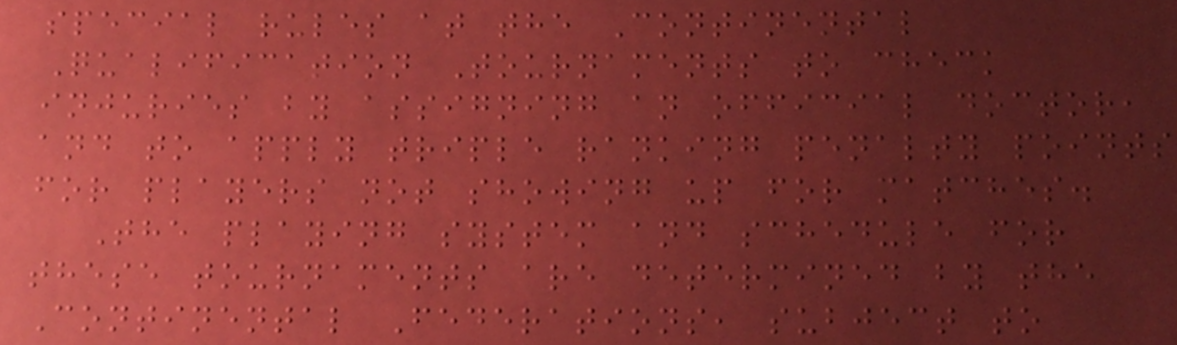special rules at the Continental
Qualification Tournaments to check
injuries by assigning an official doctor,
and to apply triple ranking penalty points
for players not showing up for matches.
The playing system and schedule for
these tournaments are determined by the
Continental Federations, subject to
